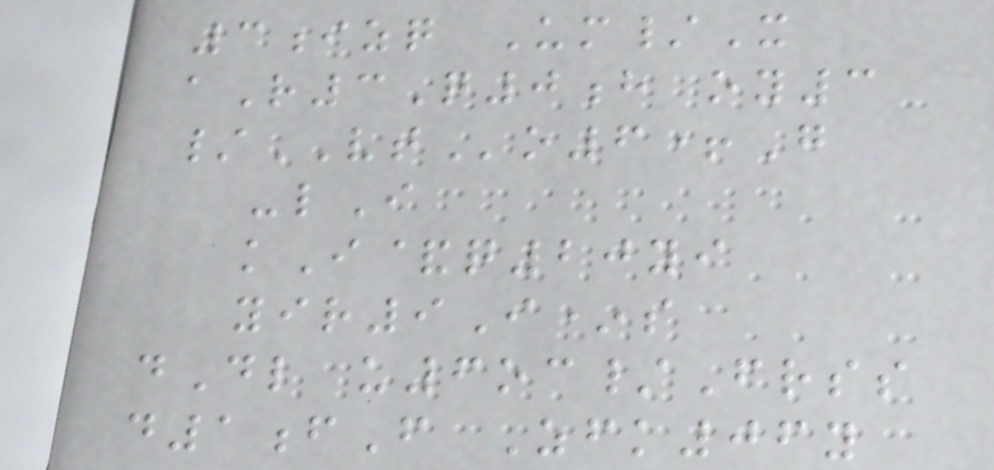3izq Um/X
aR3Q0h oy3
/VTo6+G
-lI
kI&q20yi
yir9I*s
dDl u6oc/Frss
d1fF Zfk06y
